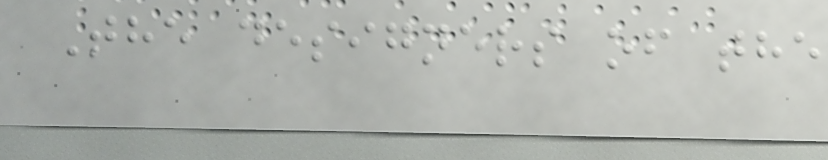The designers of the
